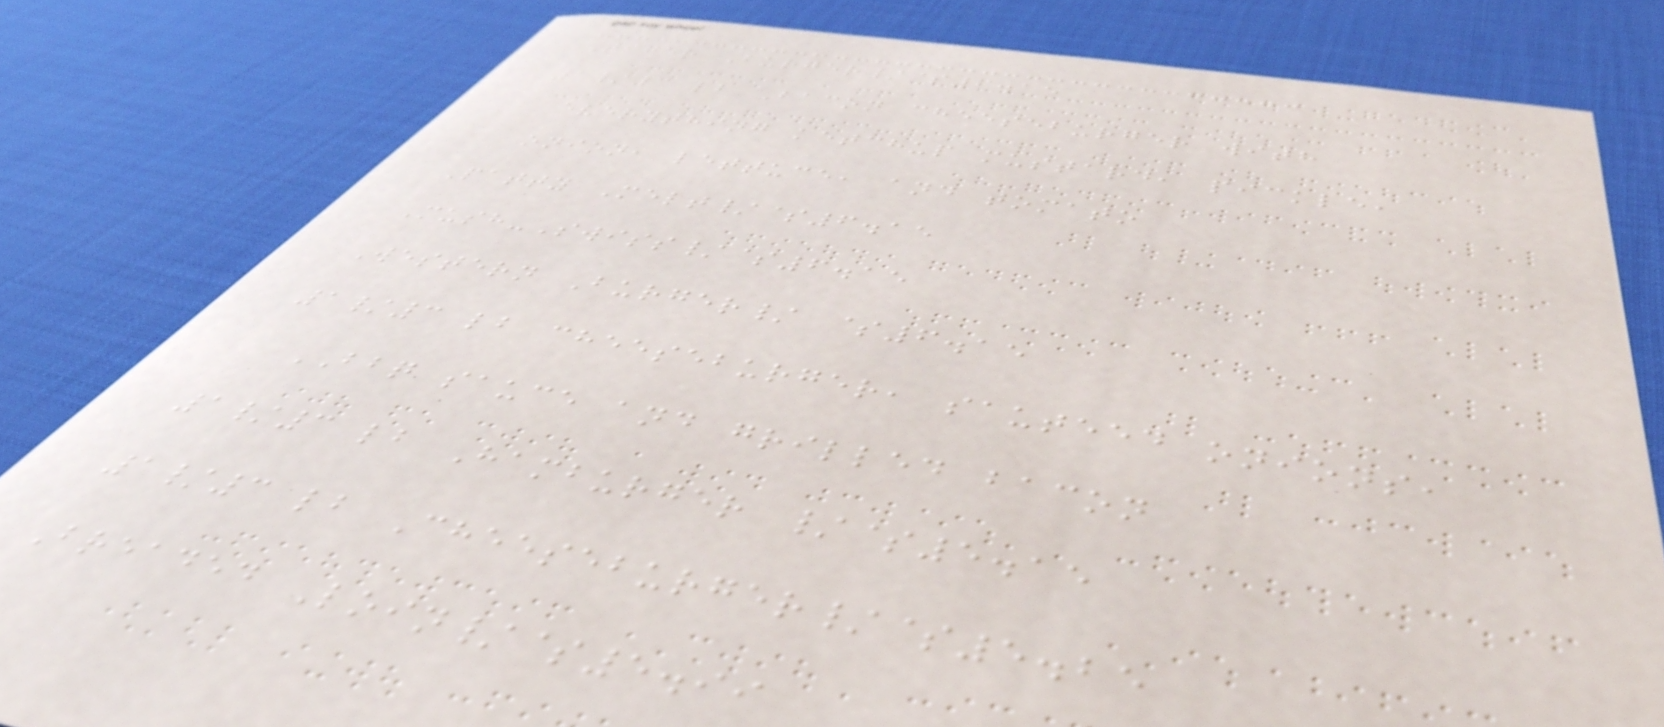Tiger Burger/$6.15
1/3 lb Bacon cheeseburger with
everything ketchup mustard, pickle,
onion, lettuce, and tomato
Patty Melt/$6.15
Mush-Swiss/$6.15
Western Burger/ $6.15
1/3 lb cheeseburger, sauteed onions,
BBQ sauce and grilled bacon
1/3 lb Hamburger /$5.15
1/3 lb Cheeseburger/$5.25
Breaded Loin/$5.99
